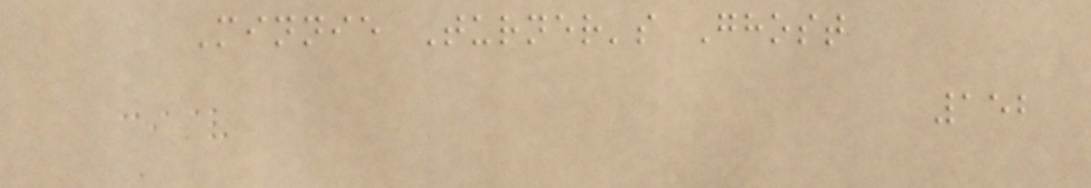Minnie Turner's Ghost
152
